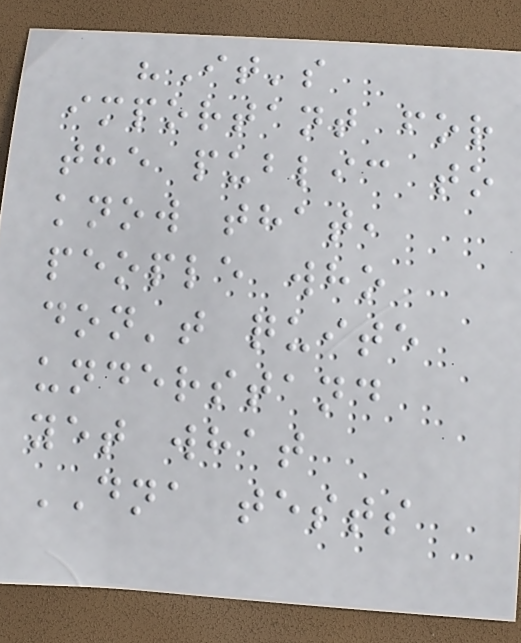"It's
important for
the public to
know that,
people who
don't quite
understand
yet what
DNA tests
